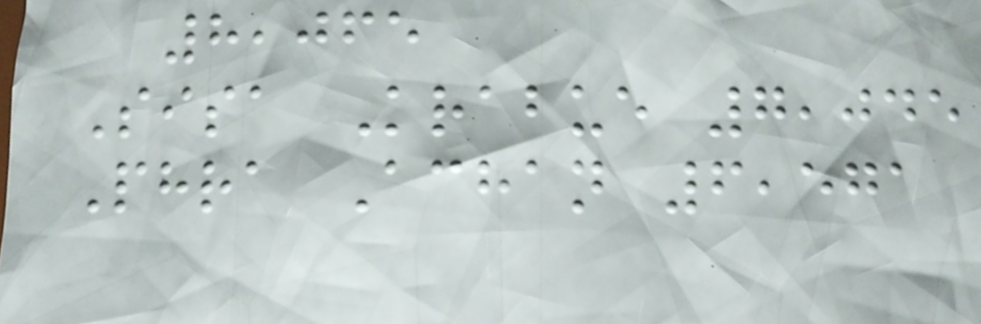8,065
Sisa Krabue 7,045
Phra Achan 6,571
